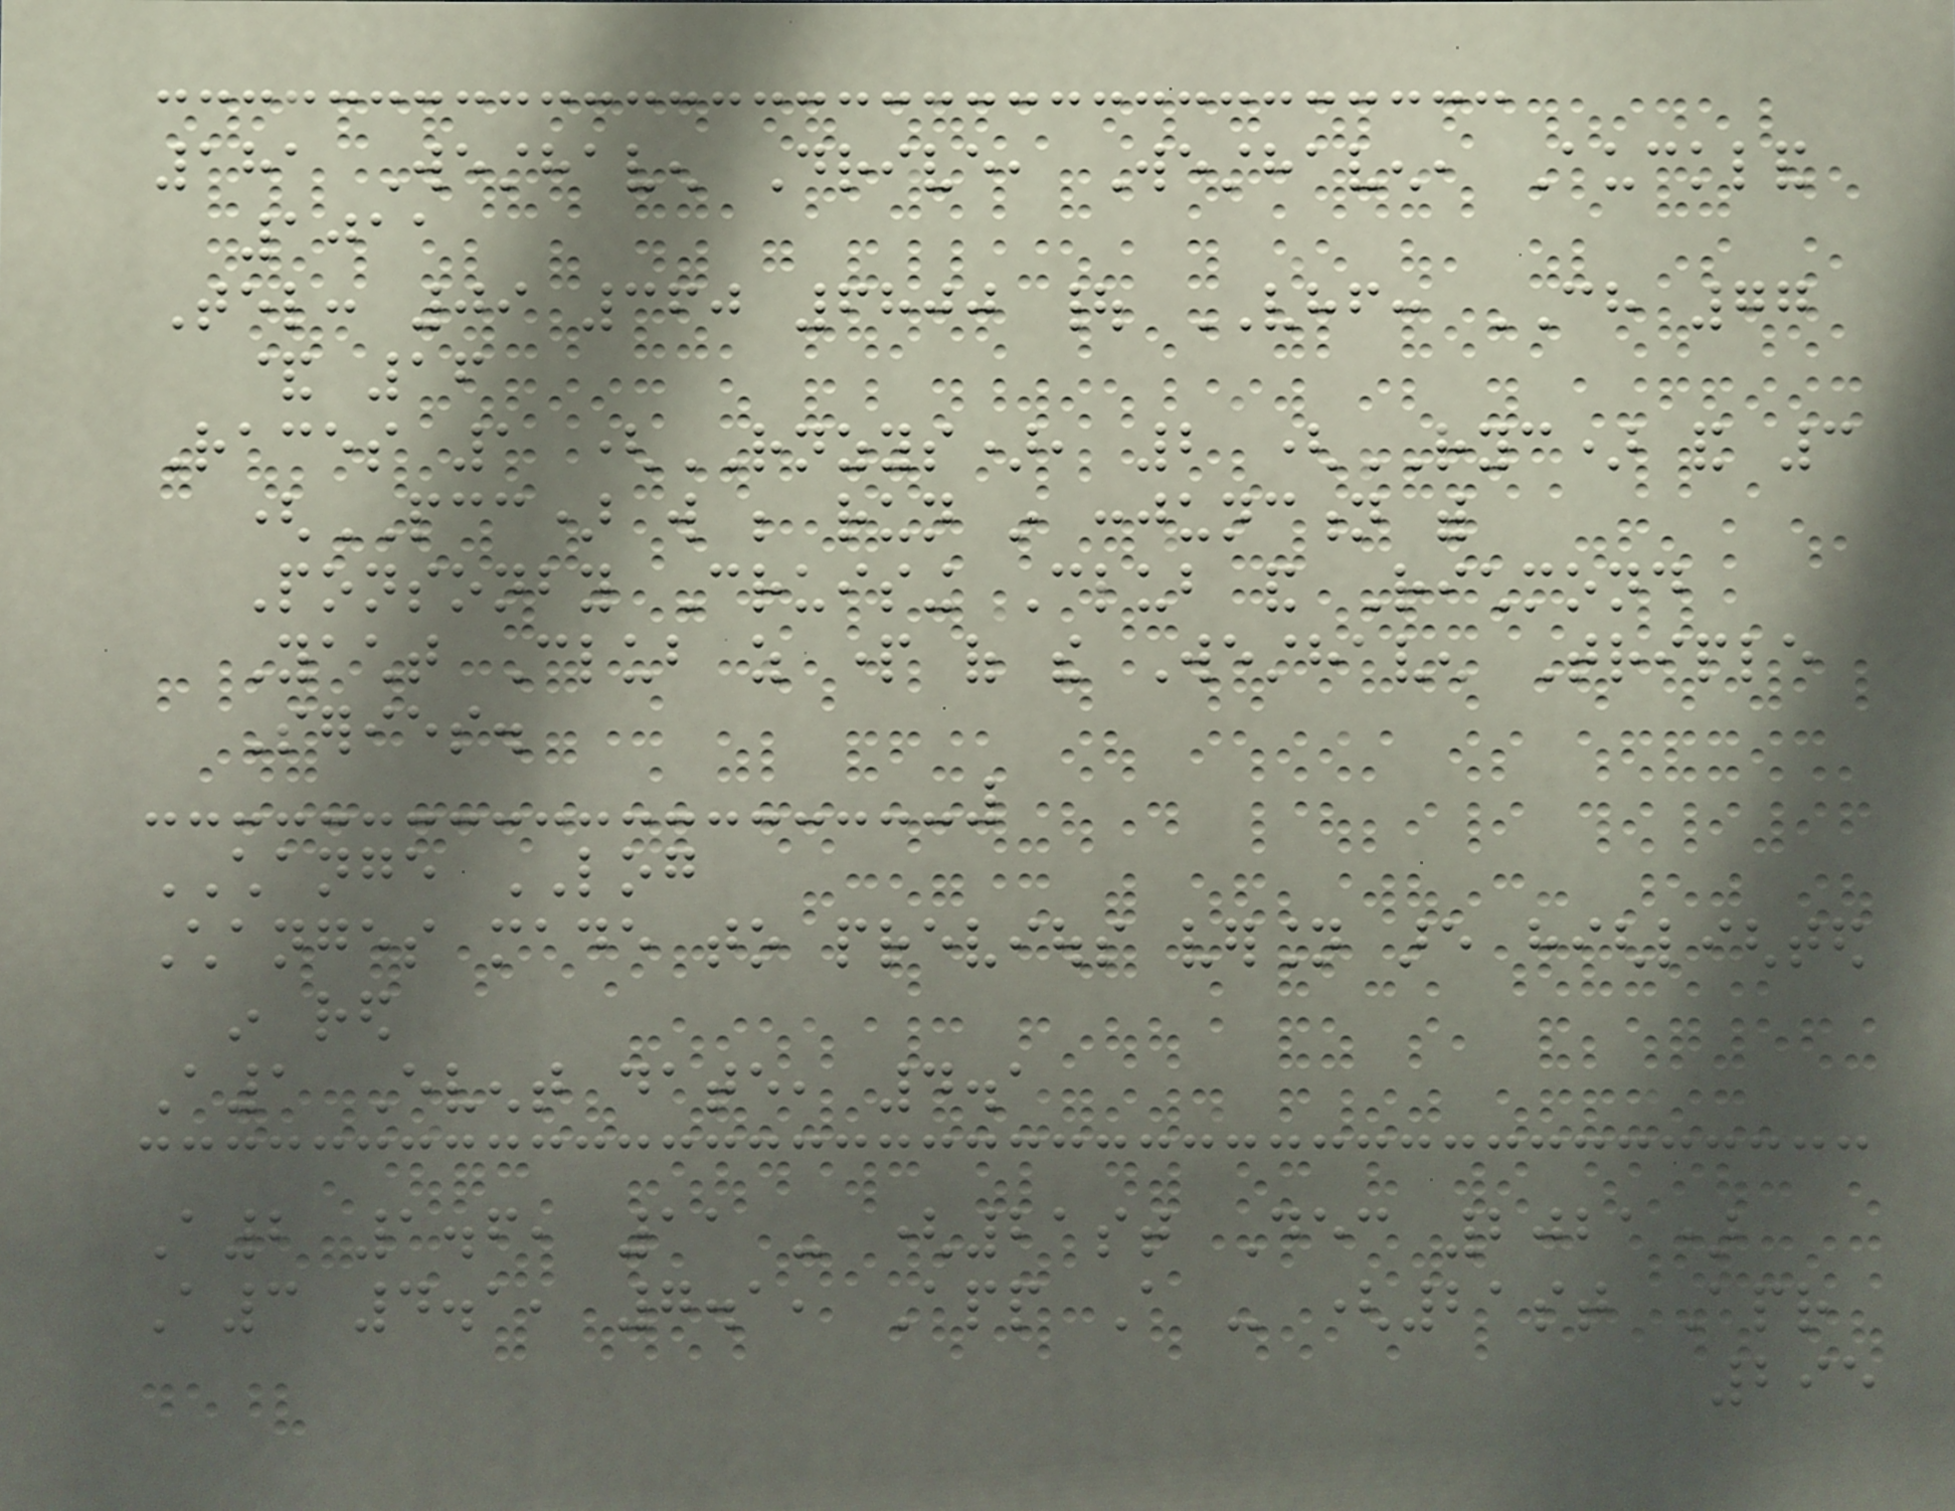181 Westhaven Drive, Westhaven, Auckland
1011
Tel: 09 360 6800 | VHF: CH 77
& 16
Races 1 (RNZYS), 2 (RYC) and 3
(PCC) will be run in conjunction with
Ponsonby Cruising Club and Richmond
Yacht Club as part of the Westhaven Triple
Series.
CHANGE LOG
Changes made to previous version are highlighted
in red
A1 Event date, 4.1
A2 1.6, 11 - (21st Dec 2021)
A3 4.1, 7.1, App A - (21st Apr
295
